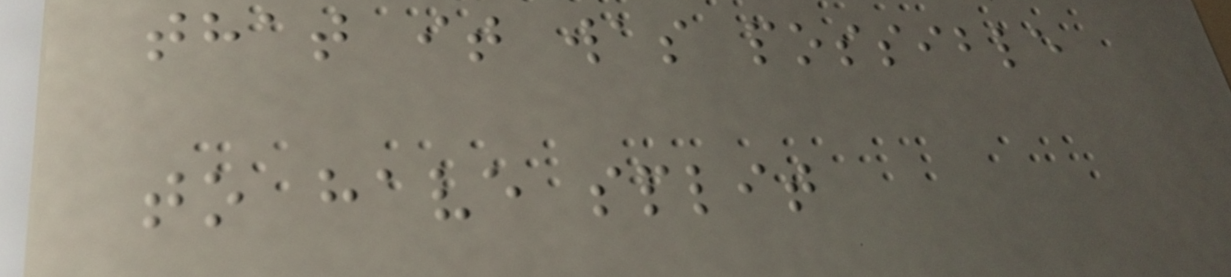that it was possible
to have split
